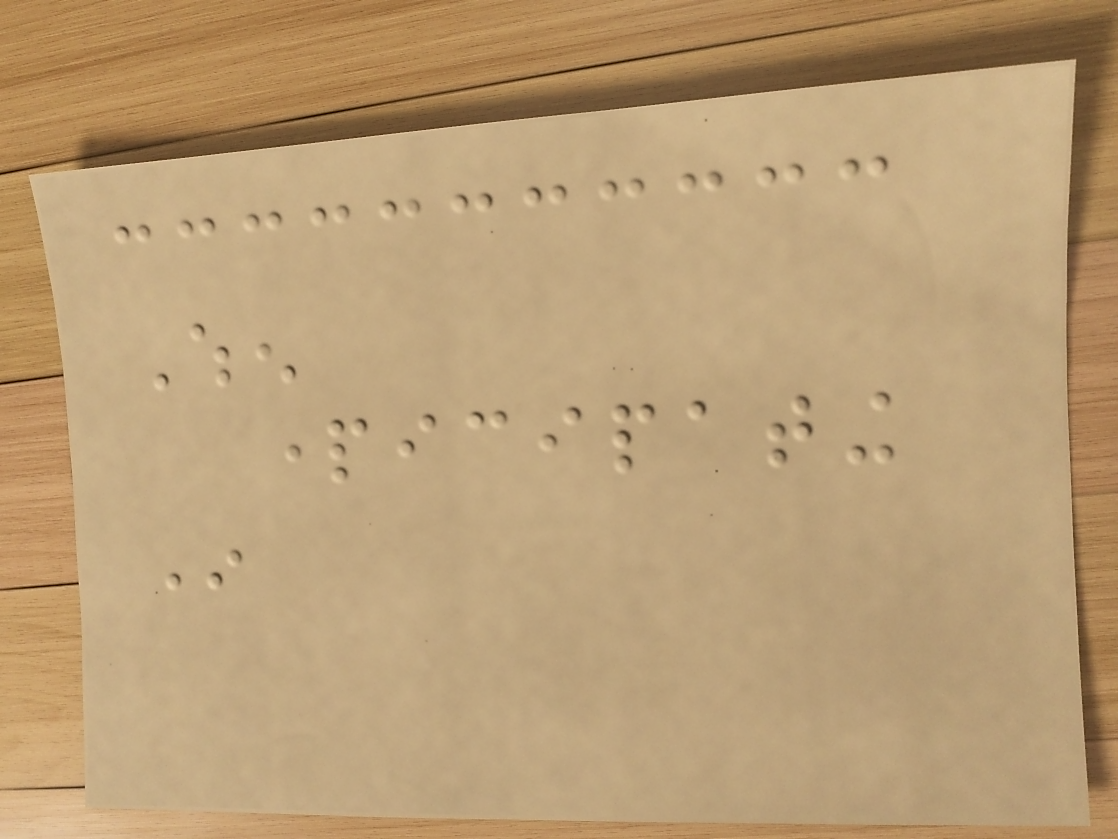When
participating
In
